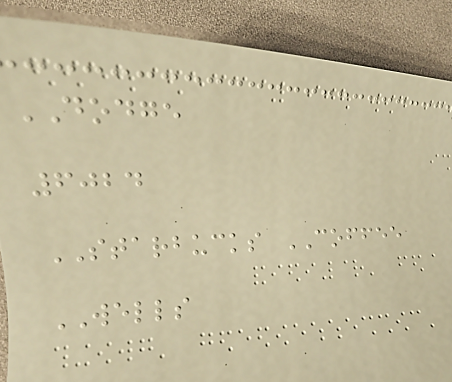DODGE
6024
STARBUCKS COFFEE
WELLS
